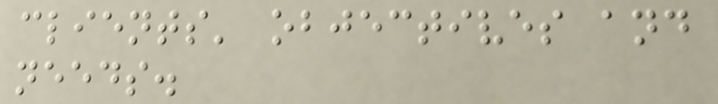clients' objectives and
needs.
